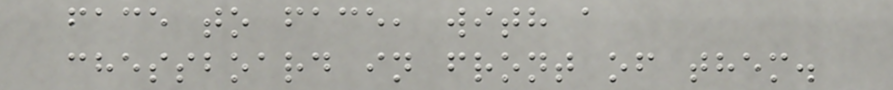face to face, with a
chessboard in front of them.
